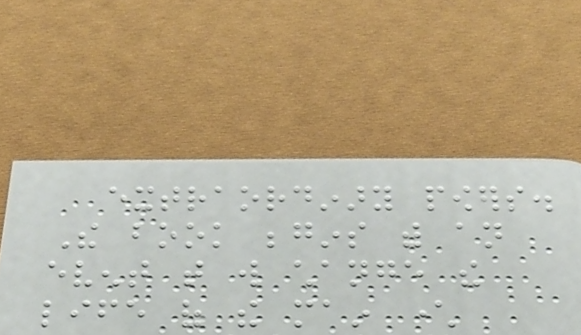extraordinary powers.
The book begins with an
event that will change the
life of the main character
